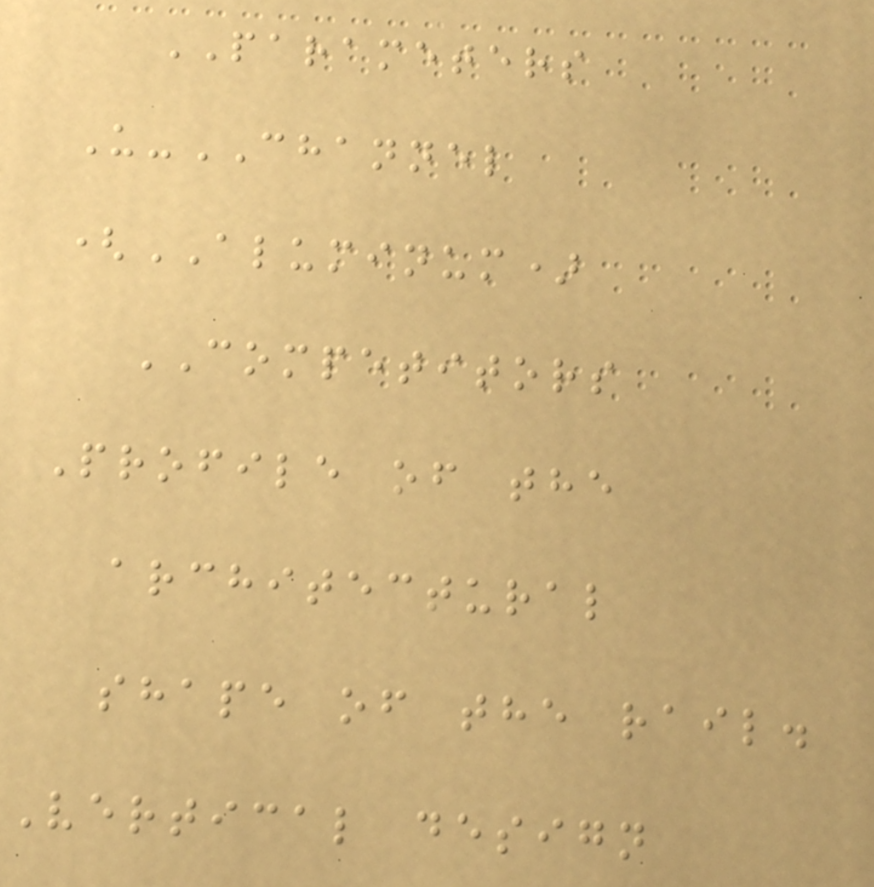PARAMETERS
U-CHANNEL
(ALUMINUM)
COMPETITORS
Profile of the
architectural
shape of the rail.
Vertical design
